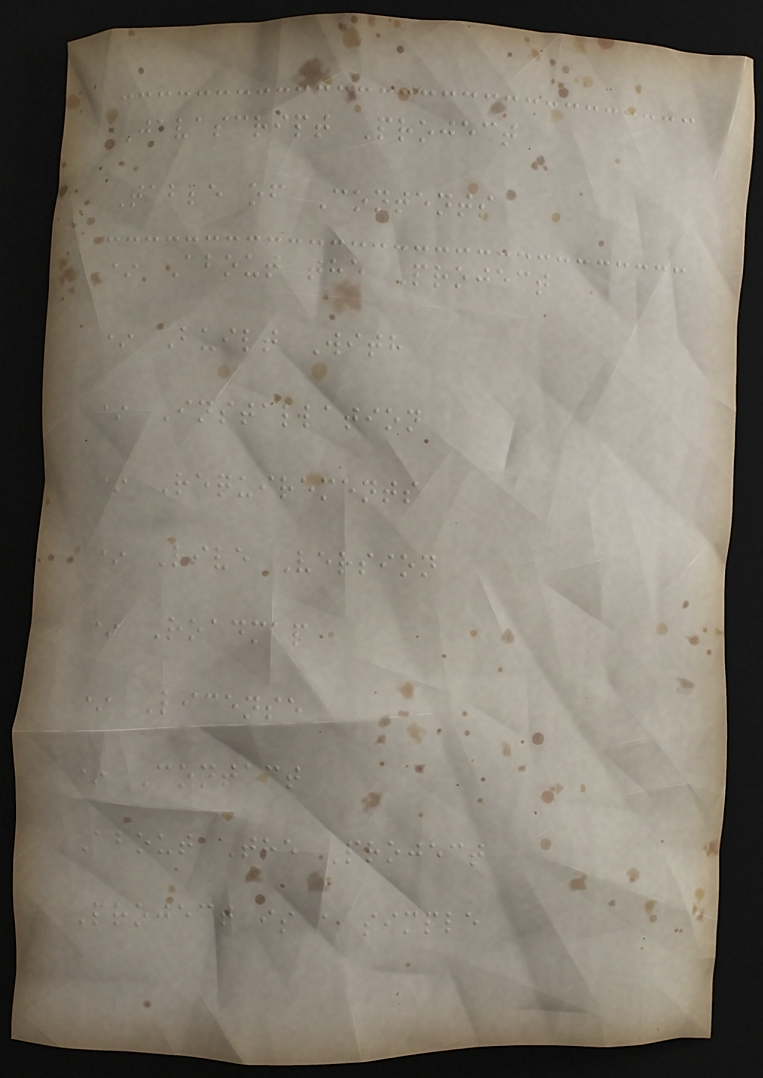Javascript Project
Table of Contents
* About the Project
* Built With
* Installation
* Requirements
* Live Version
* Roadmap
* License
* Contact
About The Project
Project is a simple
